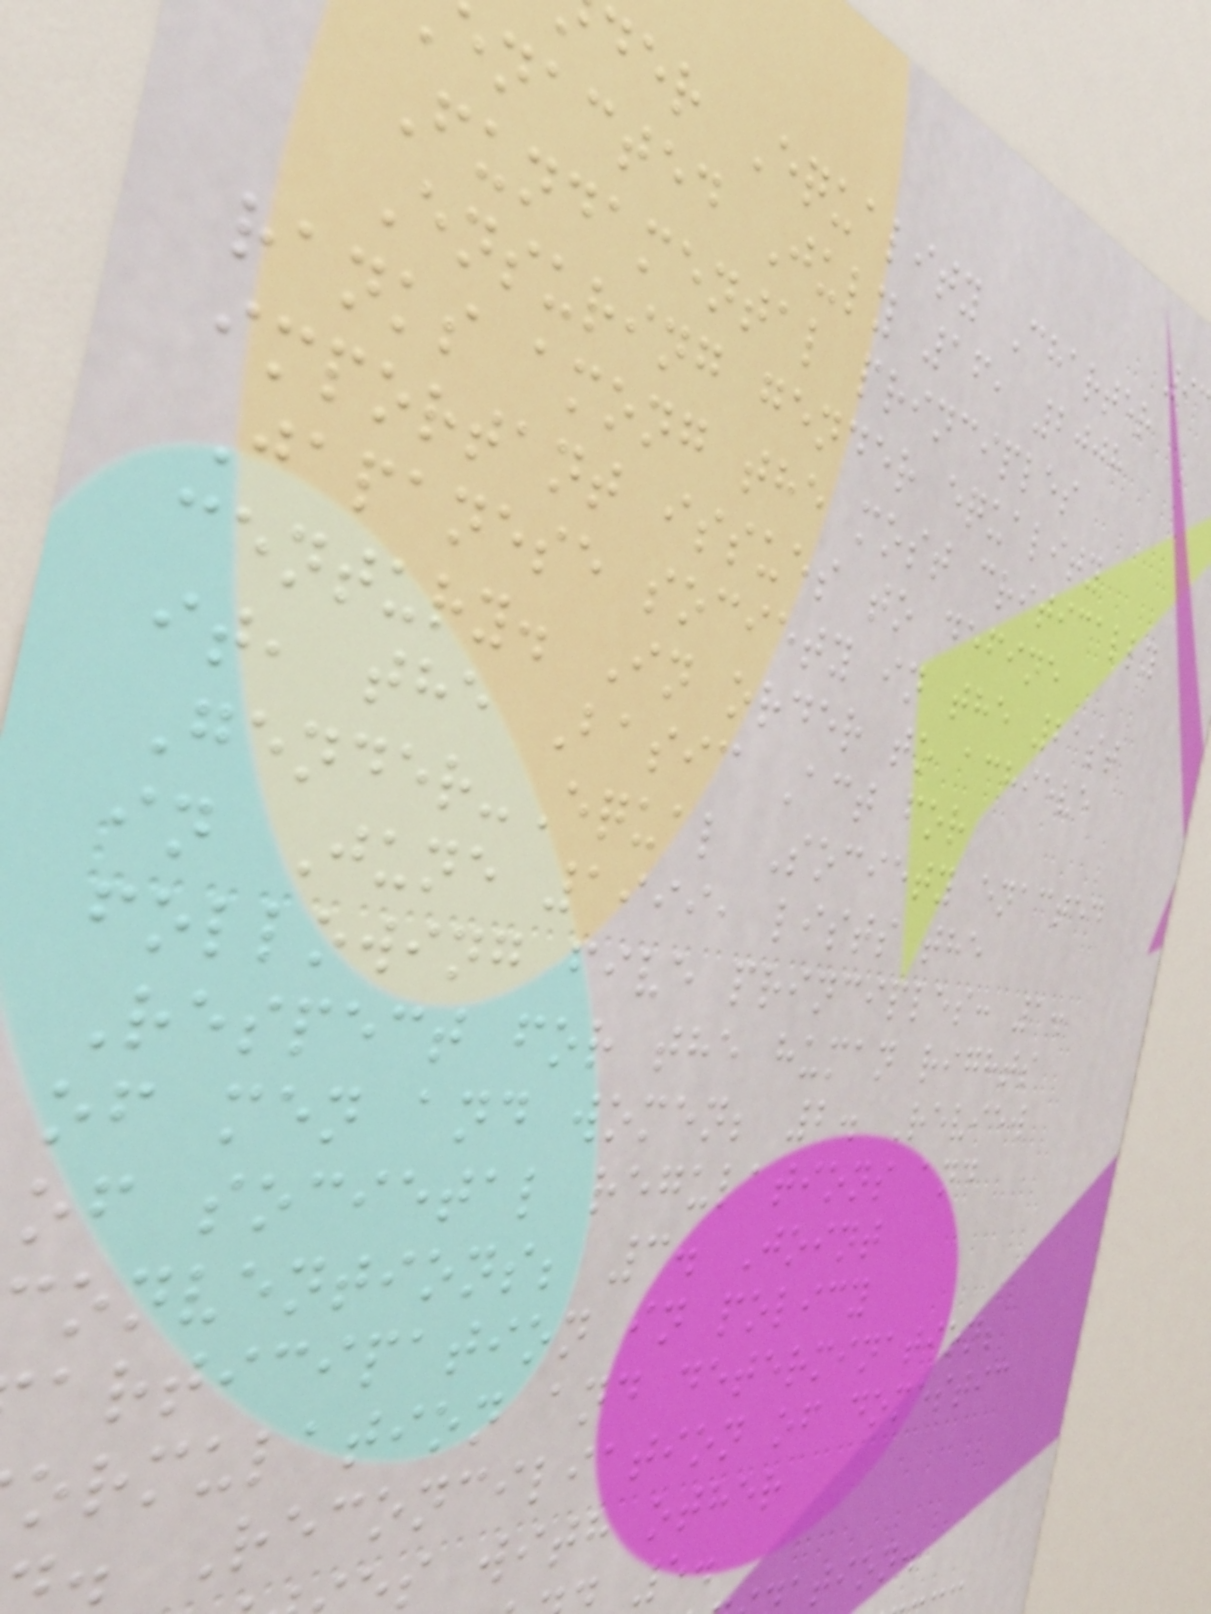der Equality Charter
enacted July 16, 2008
Fundamental principles
Ensuring gender equality
ranks among the most critically
important issues to define
Japanese society in the 21st
century. In order to achieve
it, the Basic Act for
Gender-Equal Society enacted
in June 1999, lists the
following five principles: 1.
Respect for the human rights
of men and women; 2. Review
of societal regulations and
onventions; 3. Joint
articipation in policy
ormulation and determination;
. Reconciliation of domestic
s with other
